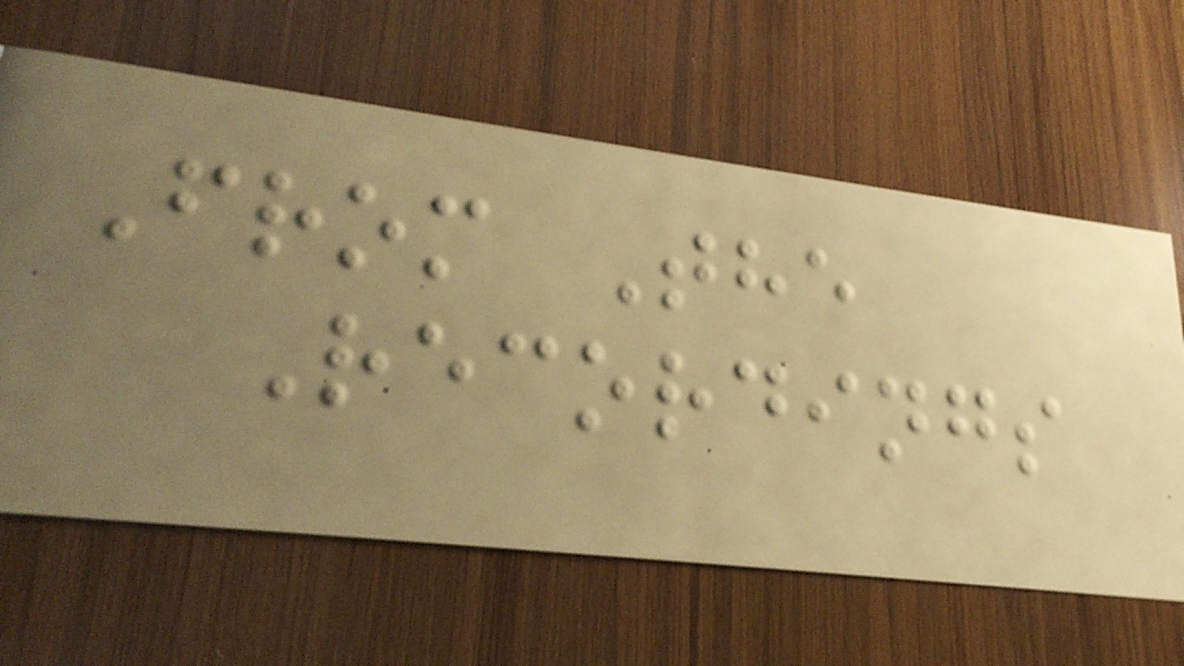From The
Recordings
